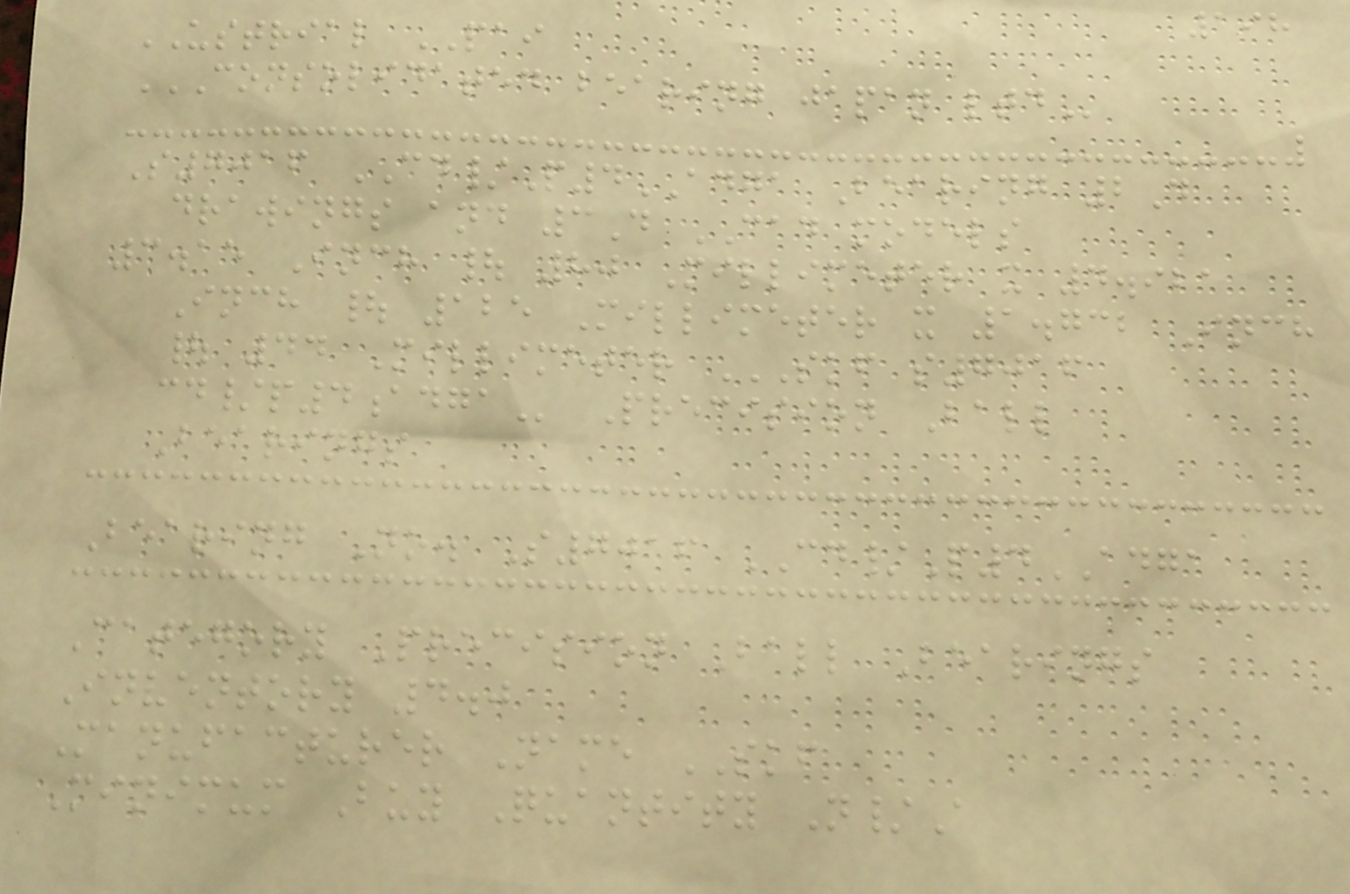198
USTRIAL PAI
CONSOLIDATED BEARING JAPAN LTD
S7016 CD/P4ADGA Bearing 2D
drawings and 3D CAD models
3.15 Inch | 80 Millimeter x 4.921
Inch | 125 Millimeter x 1.732 Inch
| 44 Millimeter SKF S7016
CD/P4ADGA Precision Ball
Bearings
Bearing No. S7016 CD/P4ADGA
Category Precision Ball Bearings
Inventory 4.0
Manufacturer Name SKF
Minimum Buy Quantity N/A
